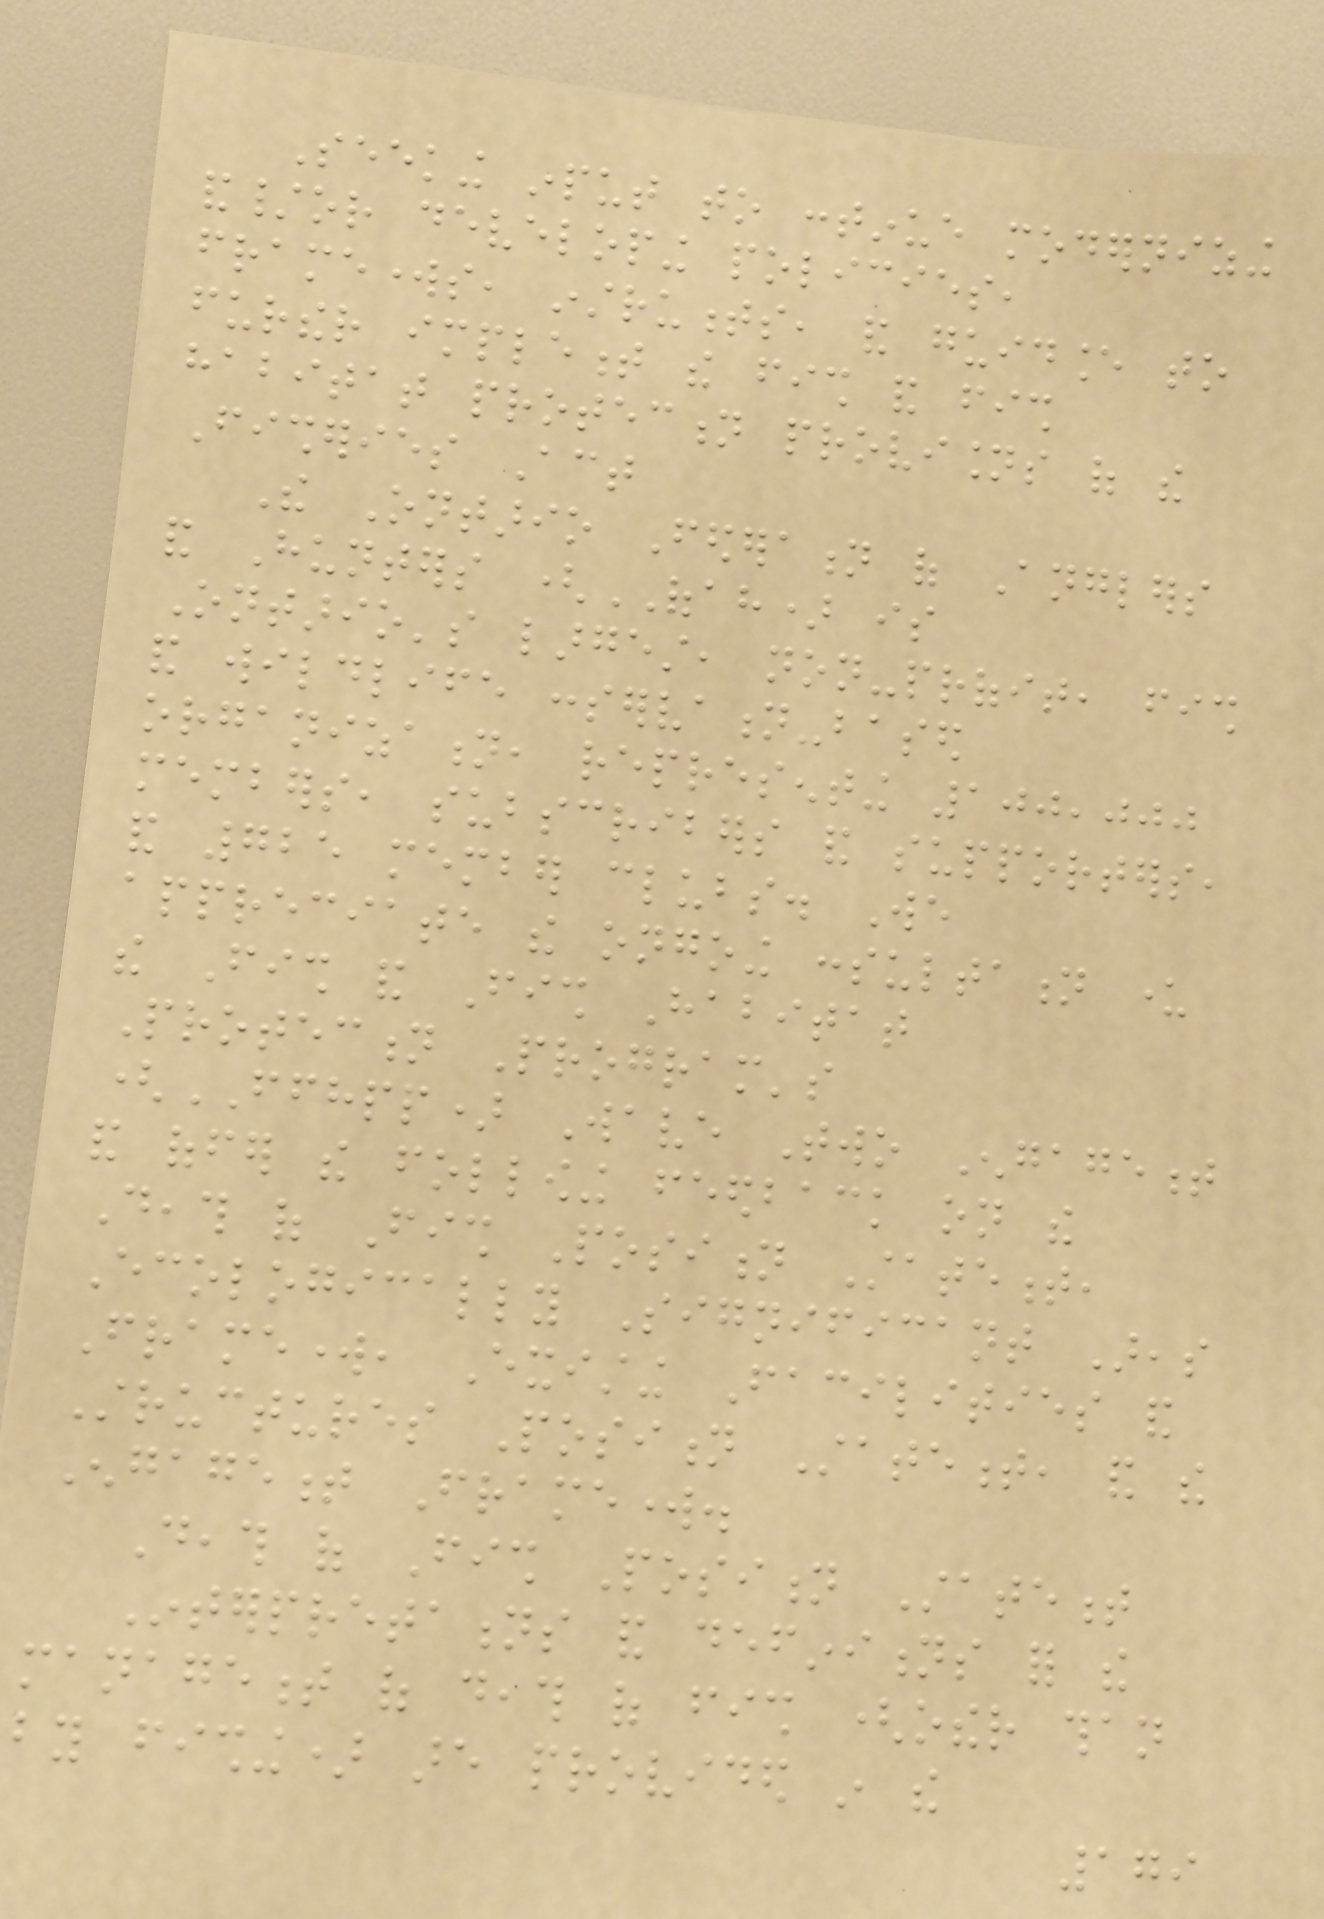Seeking input to continue modernizing
and/or developing policies,
frameworks, instruments, and guidance to
further implement the fish and fish
habitat protection provisions of the
Fisheries Act
The Ontario Federation of Anglers
and Hunters (OFAH) is
Ontario's largest, non-profit, fish
and wildlife conservation-based
organization, representing 100,000
members, subscribers and supporters,
and 725 member clubs. We
appreciate the ongoing consultation under
the Fish and Fish Habitat
Protection Program's
(FFHPP) Wave Two Engagement
and offer the following feedback on the
Death of Fish Position Statement,
Ecologically Significant Areas
Framework, Existing Facilities and
Structures Position Statement, and the
Engagement Framework.
Death of Fish Position Statement
Interpretations and definitions for the
management of death of fish (other than
by fishing) are provided in the
179
